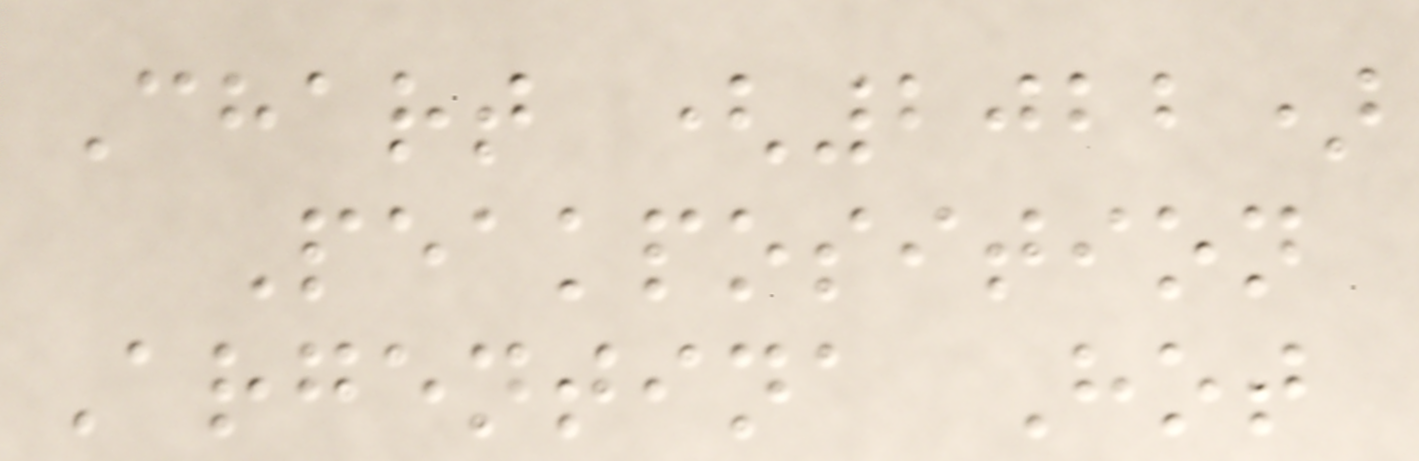Chart (2022)
Peakposition
Argentina Hot
